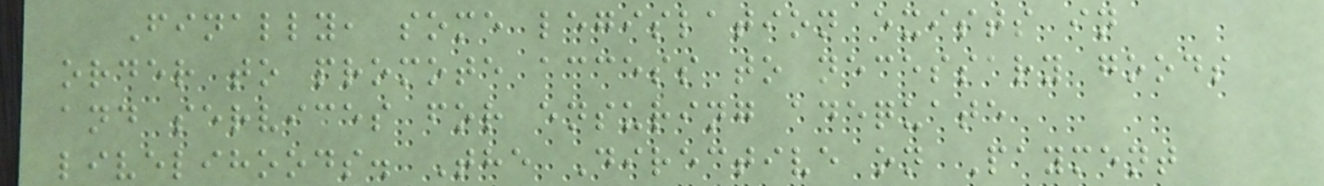Finally, some legislation exists in
order to promote access to necessary goods
and services for ensuring adequate
livelihoods. The Directive on Payment
